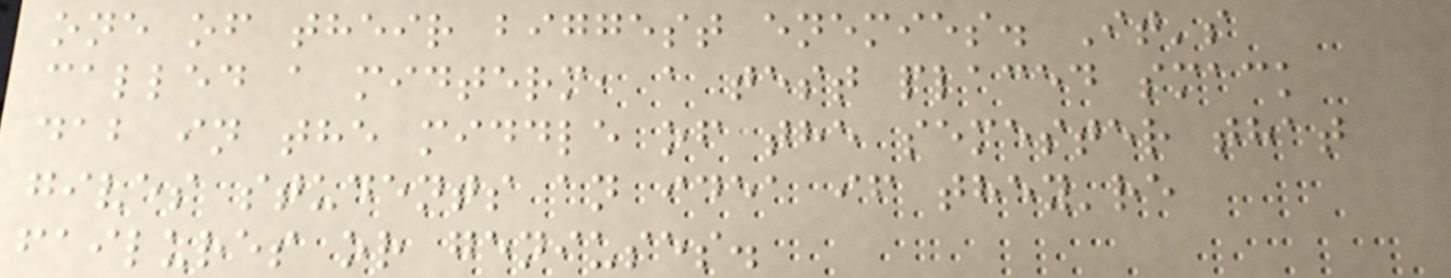one of their biggest enemies. It's
called a midterm, a test placed smack
dab in the middle of the semester that
gives students an idea if they're
failures or geniuses.
